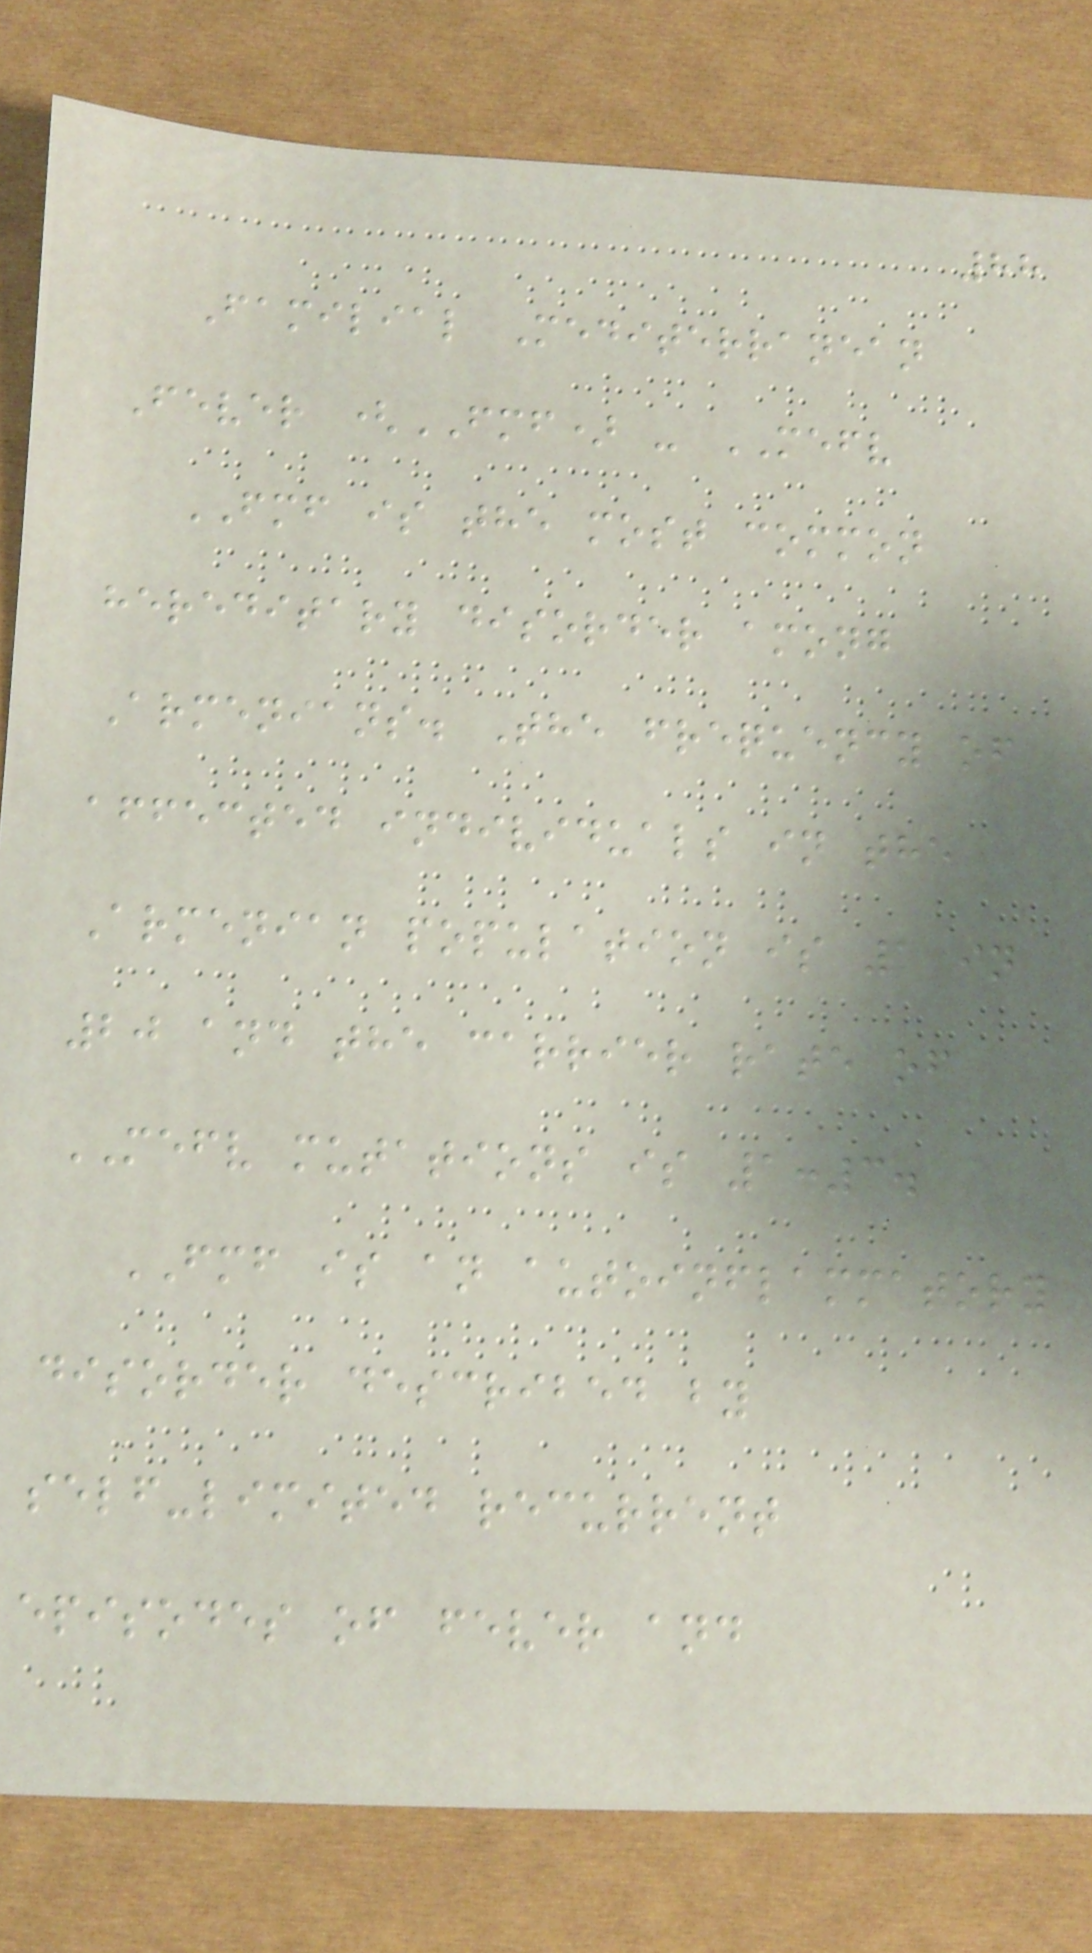88
Familial Mediterranean
Fever (FMF) - MEFV
FMF is the most common
hereditary disorder among
Armenians. The frequency of
affected individuals in the
Armenian population is 1 in
20 and the carrier rate of
MEFV mutations is 1:3.
FMF is an autoinflammatory
disorder described by
self-limited recurrent
episodes of fever and
